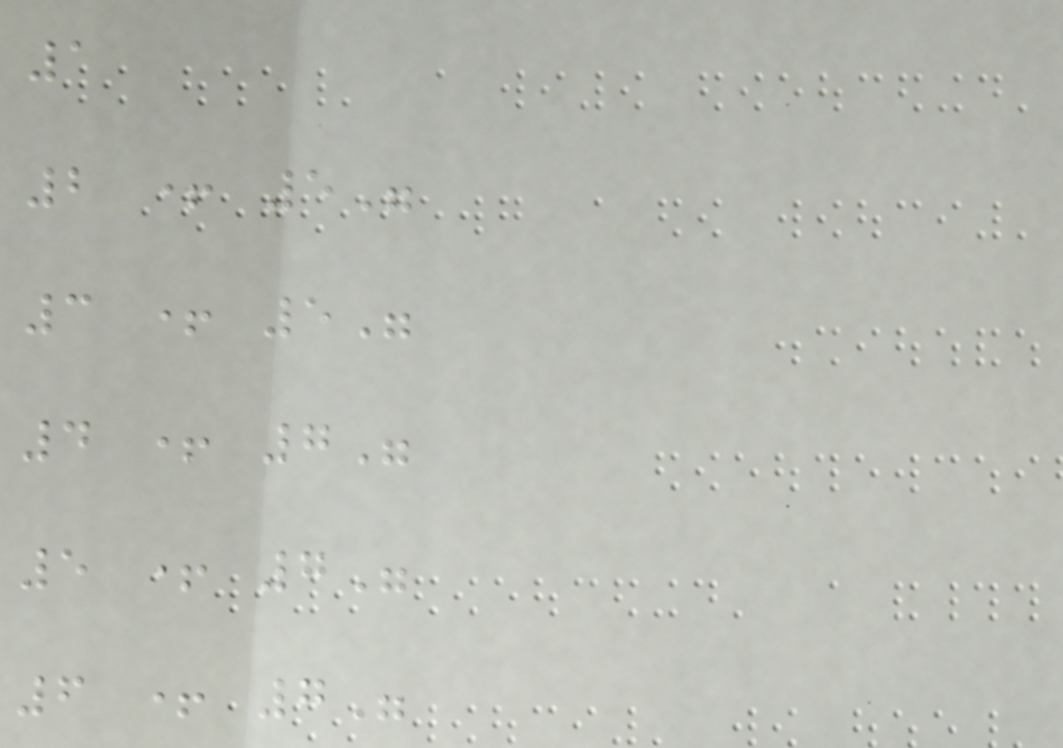1
2 + 5"
3 + 5"
4 + 7"
5 + 7"
6 + 7"
